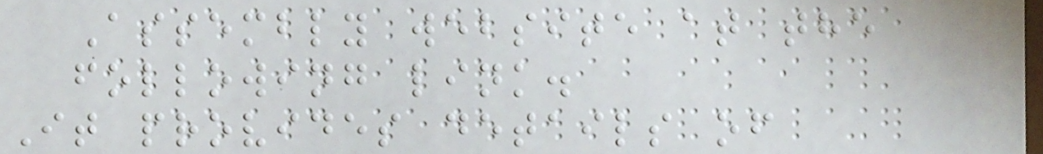Assembly website at the
following link.
It provides details of
